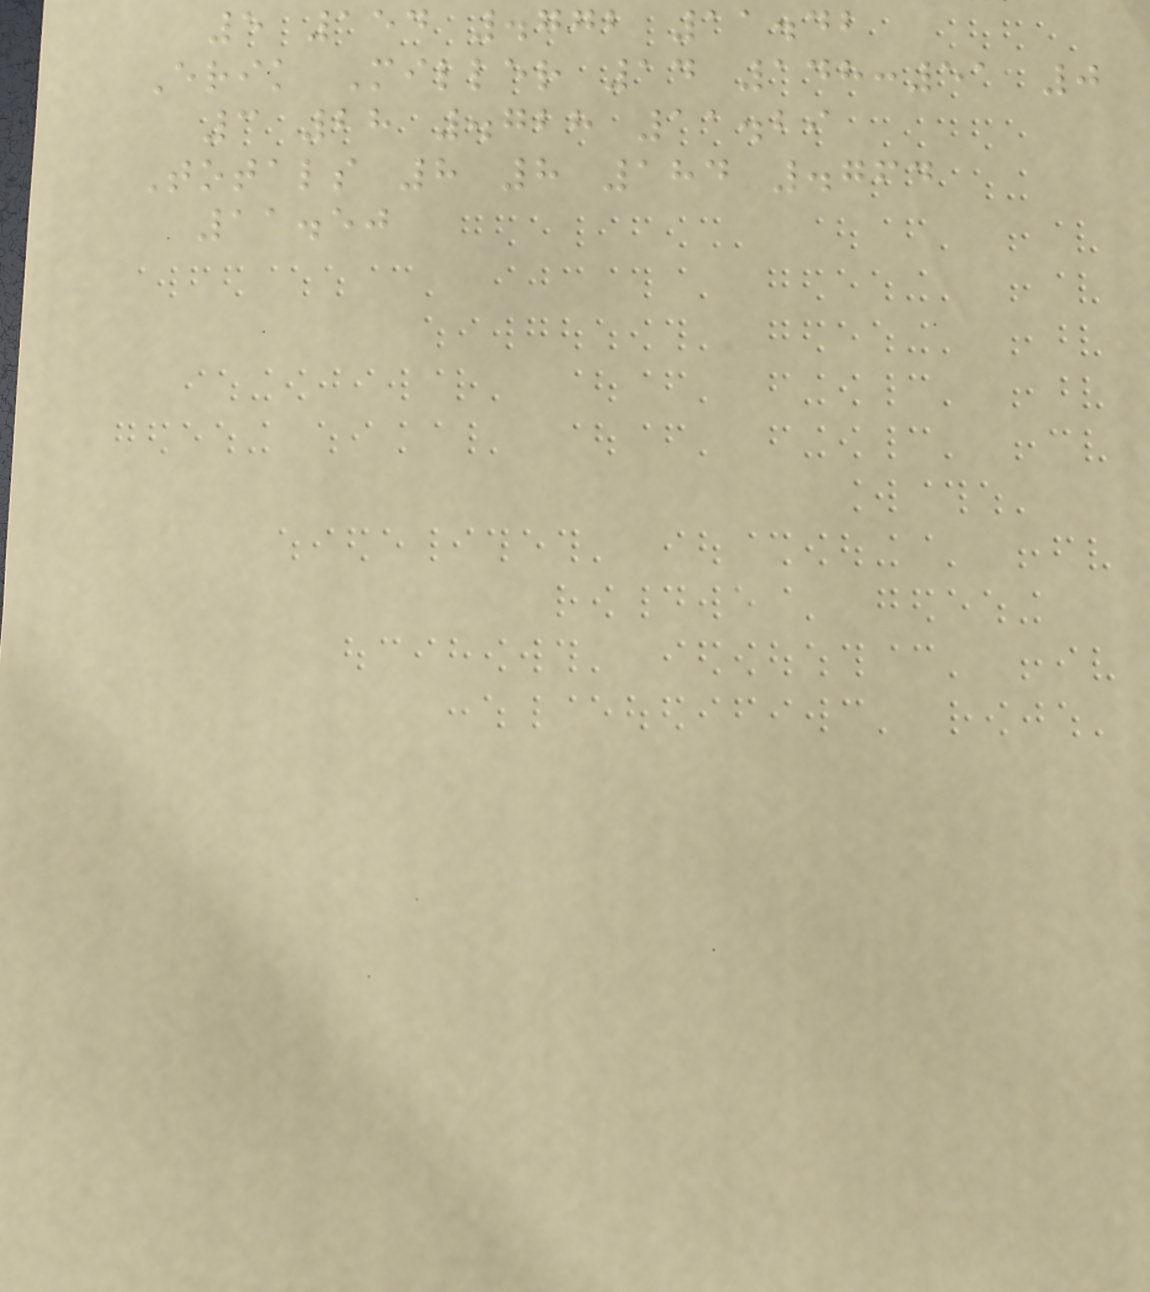5 154 .772 11.42
Erik Miller 14 148:51 0
3 28 .728 11.29
Totals 8 8 184 .764
11.50
